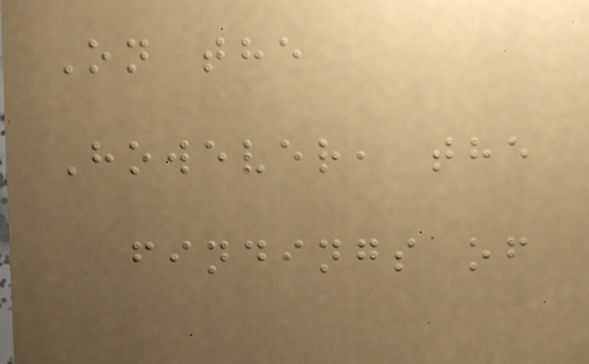On the
However, the
findings of
